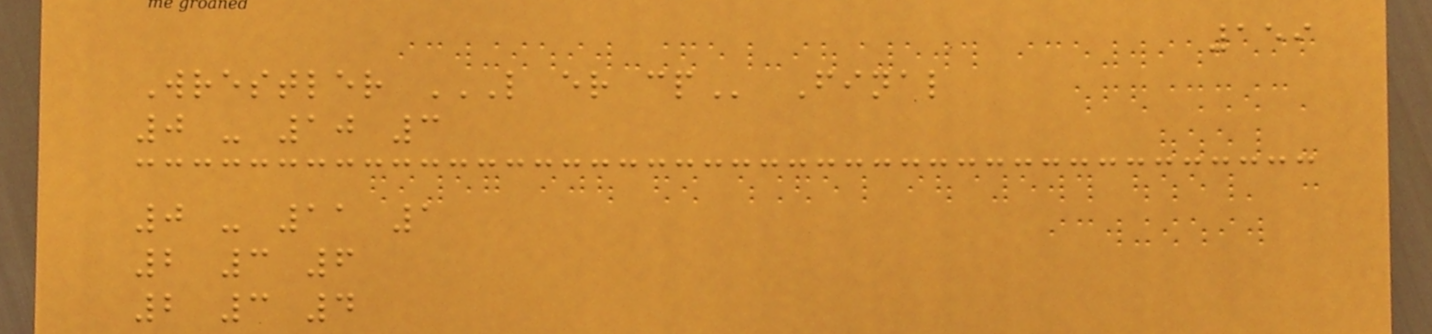159
Wrestler L ER CP Final
0 - 10 3
0 - 11 1
2 3 6
2 3 4
